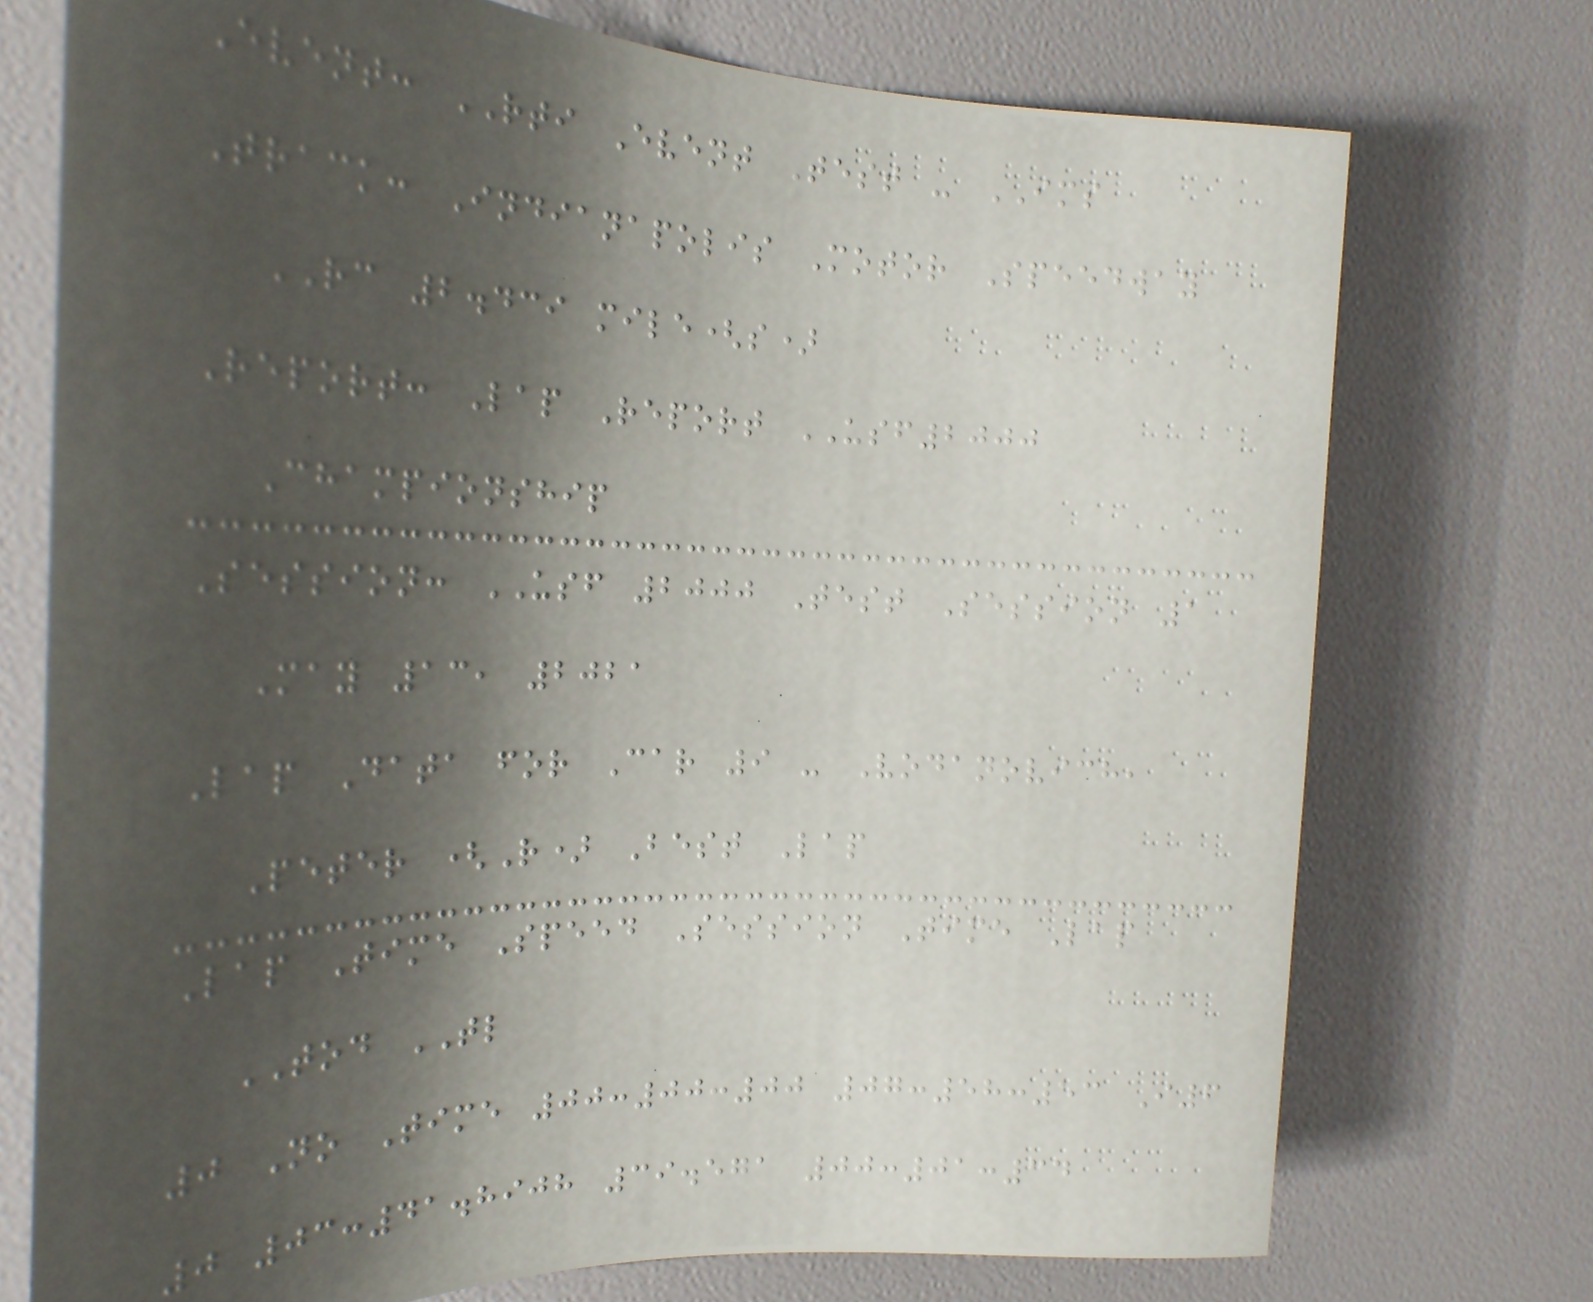Event: RTI Event Test - IMS
Track: Indianapolis Motor Speedway
RC 2.439 mile(s)
Report: Lap Report USF2000
Championship
Session: USF 2000 Test Session 1
May 13, 2021
Lap Data for Car 9 - Vodanovich,
Peter (R) Best Lap
Lap Time Speed Session Time Lap
TOD TL
0 No Time 00:00:00 07:58:53 I6
0 03:41.8908 39.571 00:01:34
